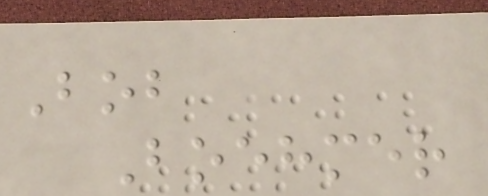Bob
Boehmer
